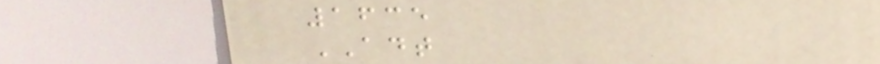1635
ADT
